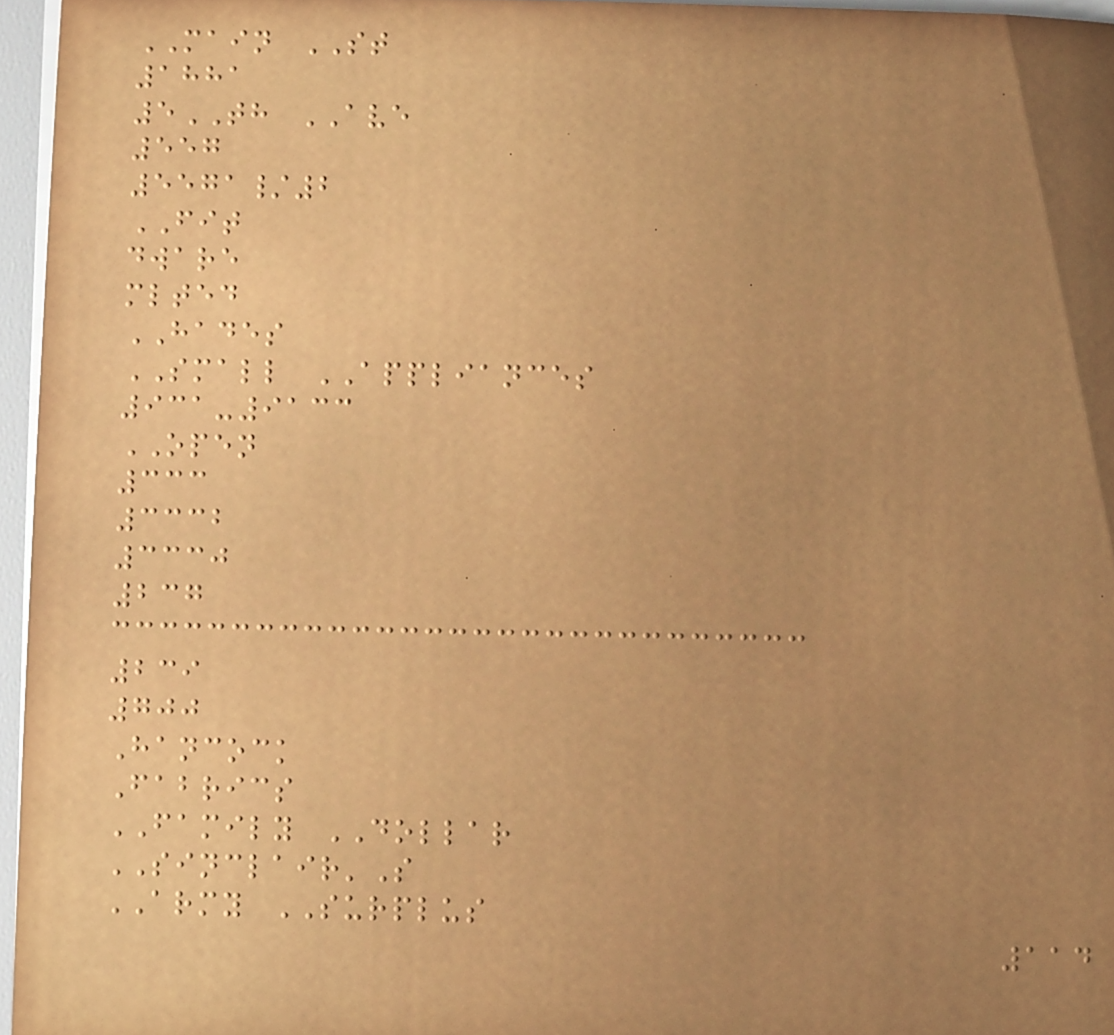MAIN ST
1881
5TH AVE
557
5571/2
FIT
dware
mlted
HADES
SMALL APPLIANCES
931-9133
OPEN
333
3332
3330
237
239
700
Hancock
Fabrics
FAMILY DOLLAR
SINCLAIR'S
ARMY SURPLUS
114
